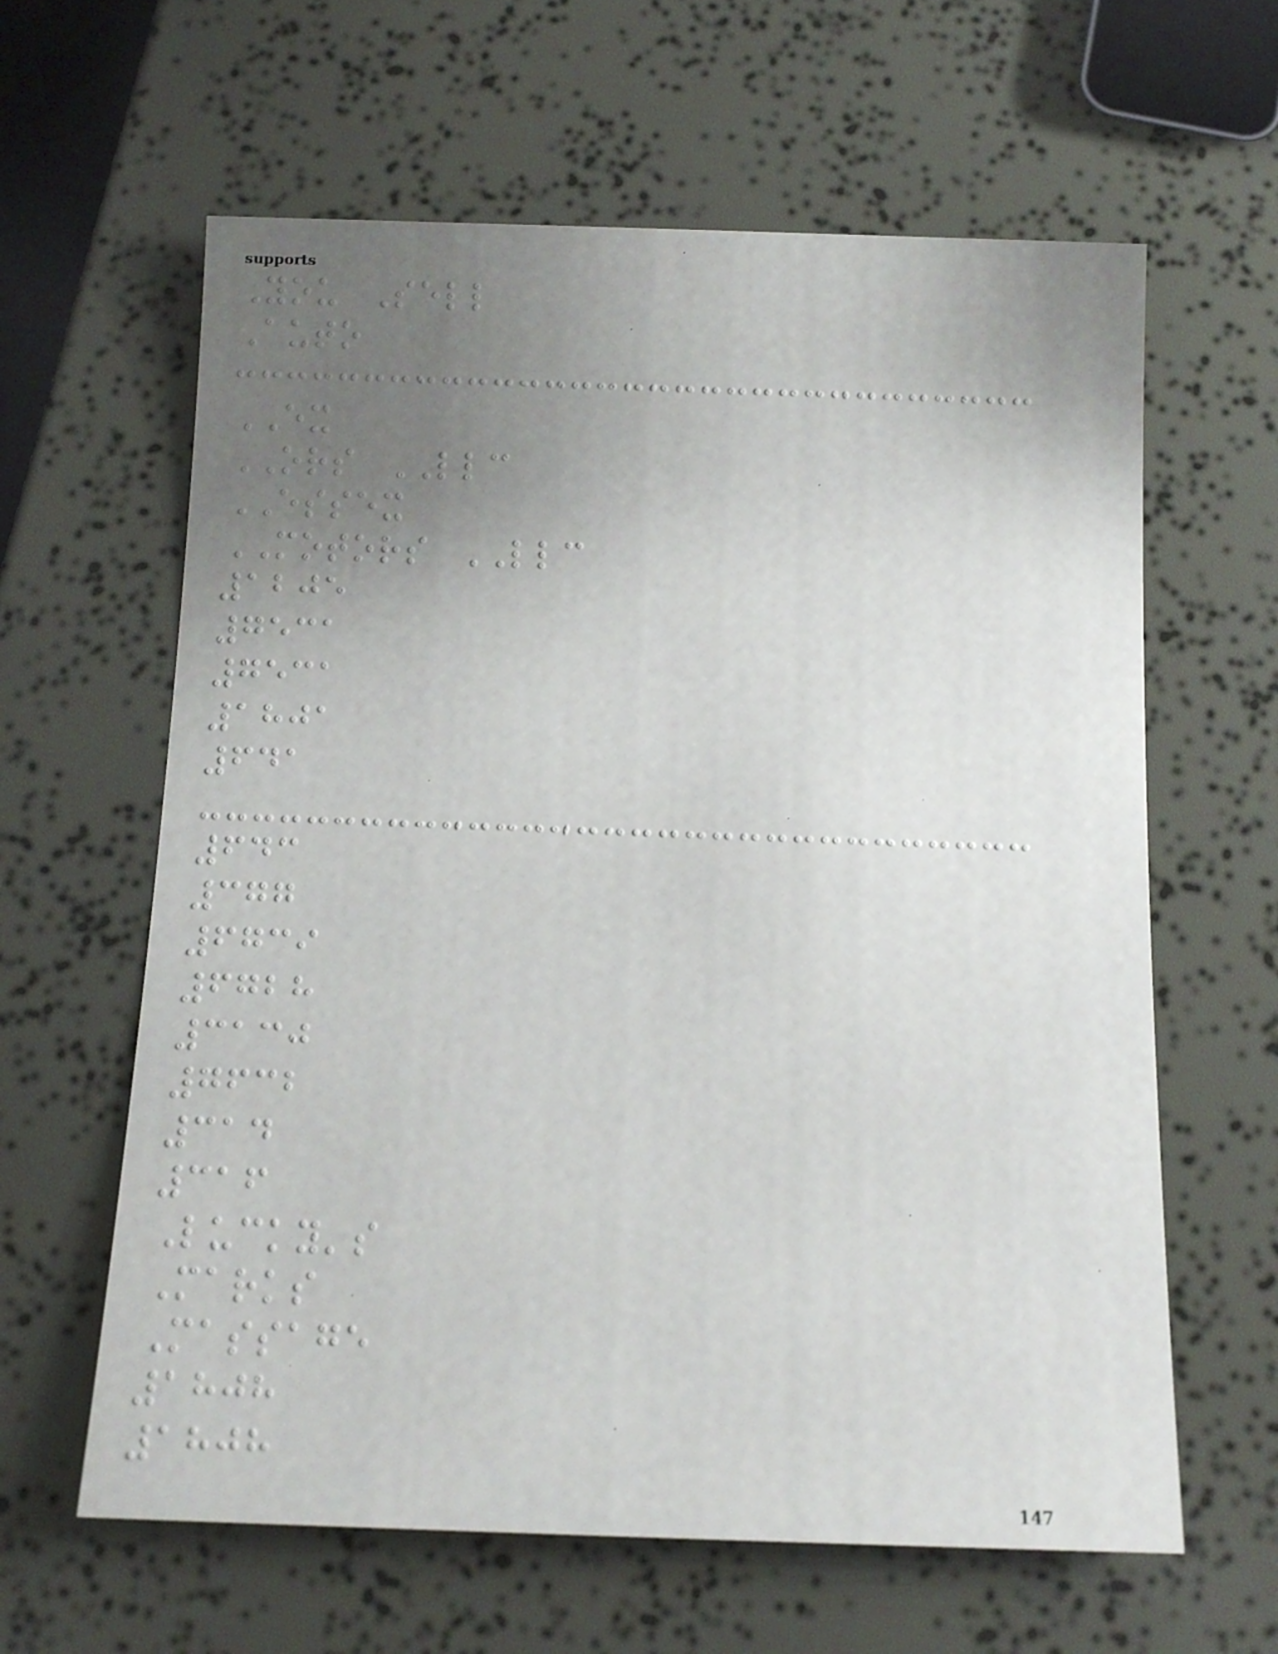You Sell
Auto
EX
ORS LLC
ESSEX
MOTORS LLC
1205
7531
7531
1801
641
643
377
6739
6728
3130
7632
314
316
Lucky's
Marks
Massage
1808
1808
